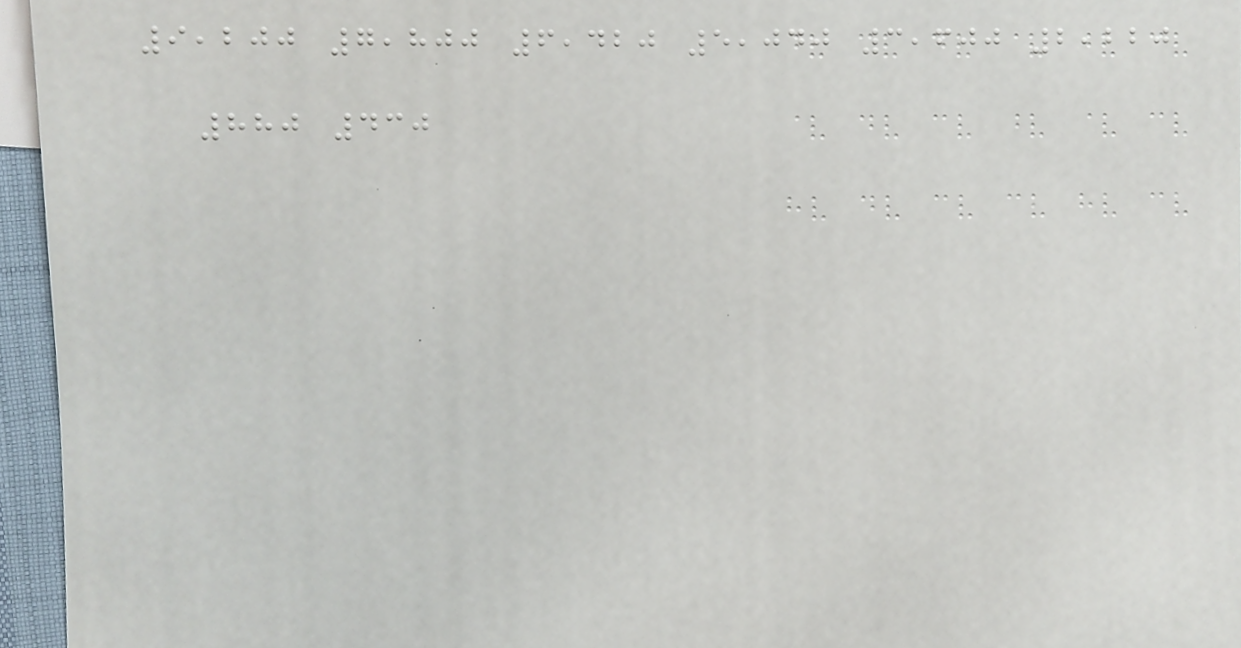9,200 7,800 6,420 5,040 3,600 2,220
880 430
